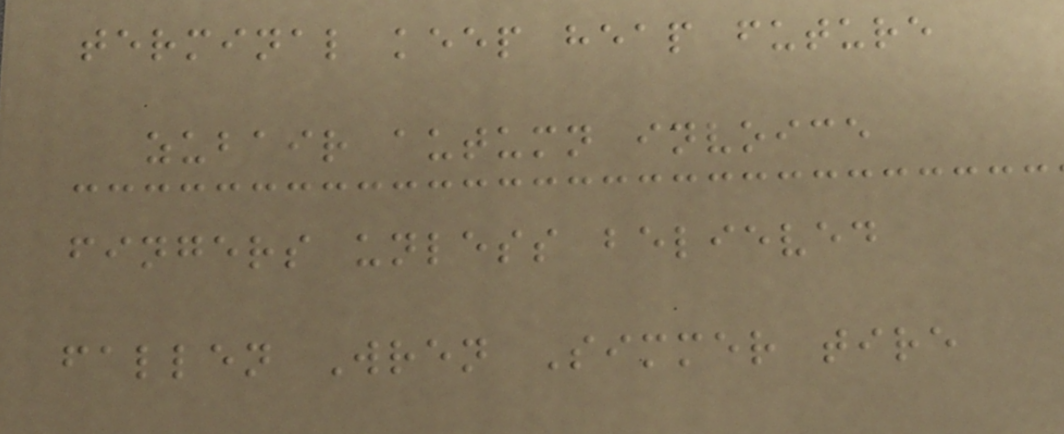terminal keep heap future
zubair autumn invoice
fingers unless believed
fallen Wren Simmer tire
